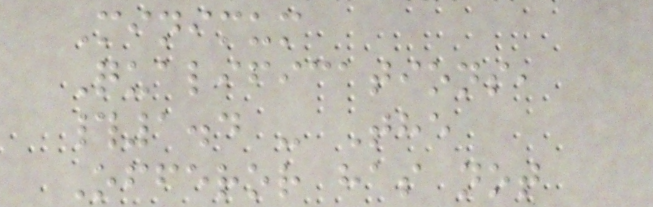Minimum
Qualifications,
#1.4 - The
Offeror has not
